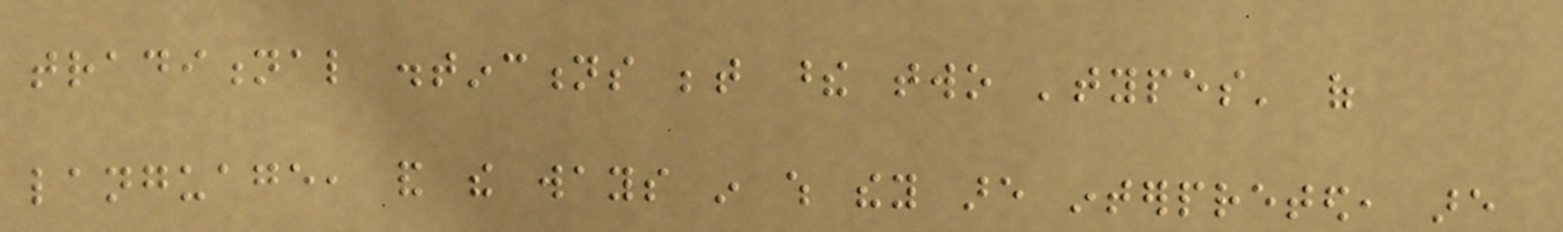traditional distinctions between these two 'types' of
language, and the ways in which they are interpreted, are
